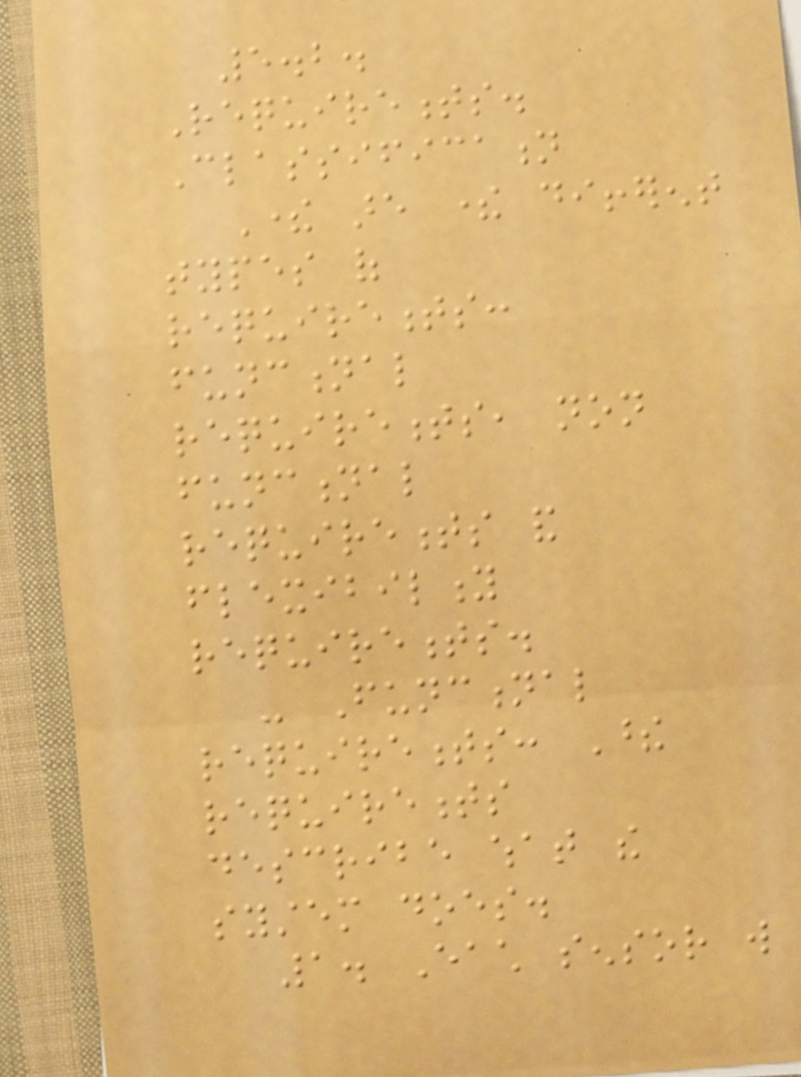5.2.
Requirements.
Classification
There are there different
types of
requirements:
functional
requirements, non
functional
requirements and
flexibility
requirements.
- Functional
requirements: These
requirements
describe what the
system does.
1. Each sensor will
